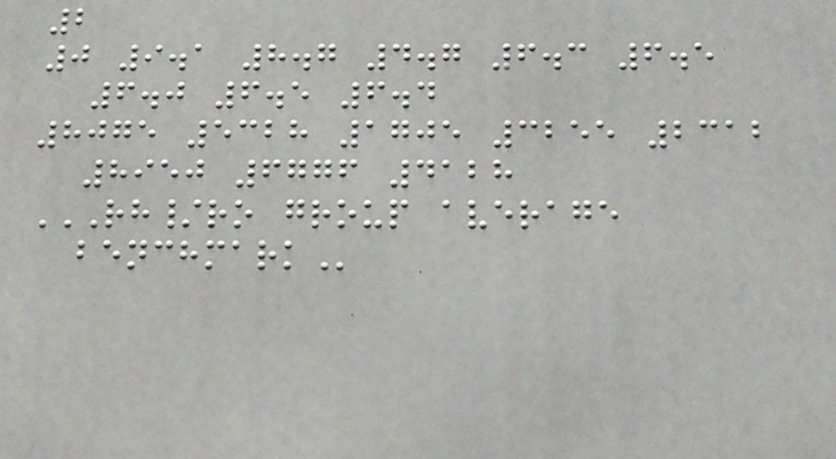2
0 9.1 8.7 4.7 6.3 6.5
6.0 6.5 6.4
8075 5328 1705 3255 2312
8950 6776 4128
RH/RO GROUP AVERAGE
BENCHMARK
